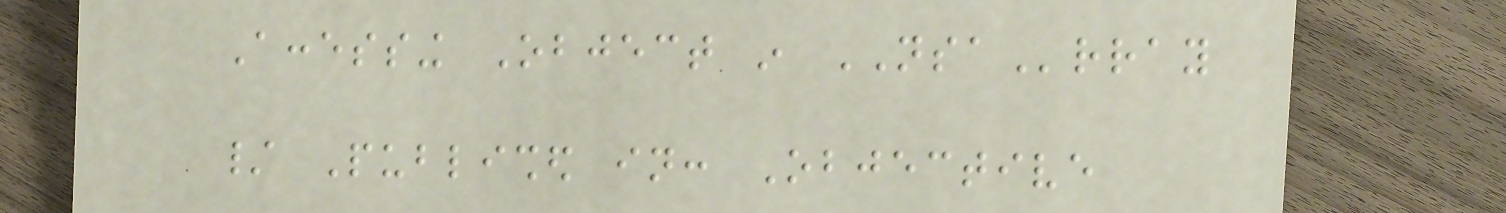Accessing Object in NSArray
/ Published in: Objective
